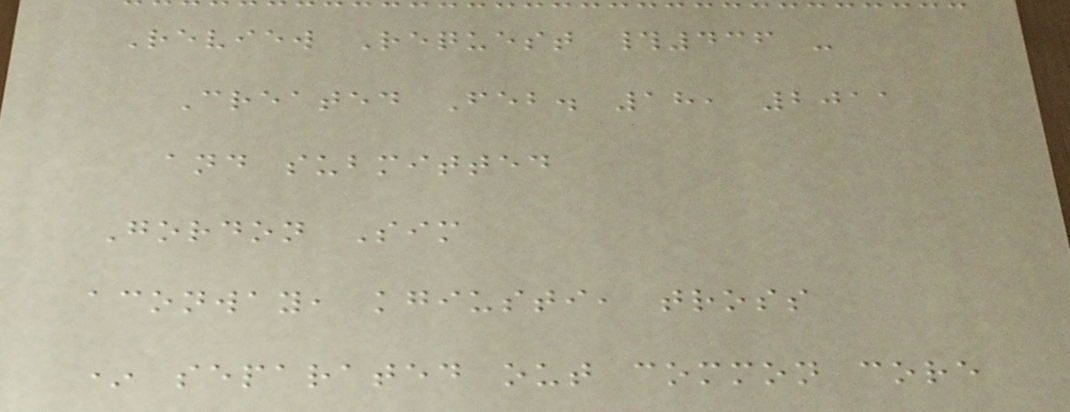Review Request #436 -
Created Feb. 18, 2011
and submitted
Gordon Sim
aconway, kgiusti, tross
* separated out common core
